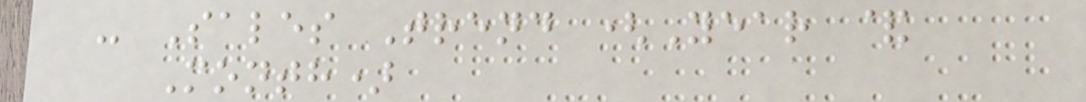- Sales Trend (Year &
Month)
